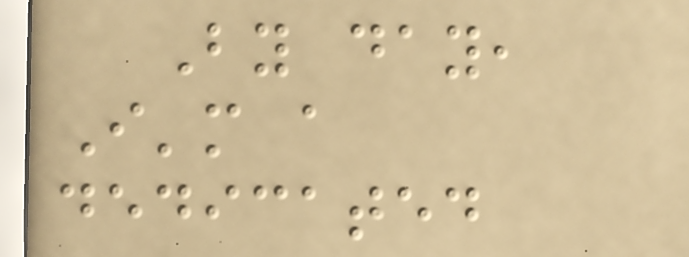By day,
I'm a
dedicated
